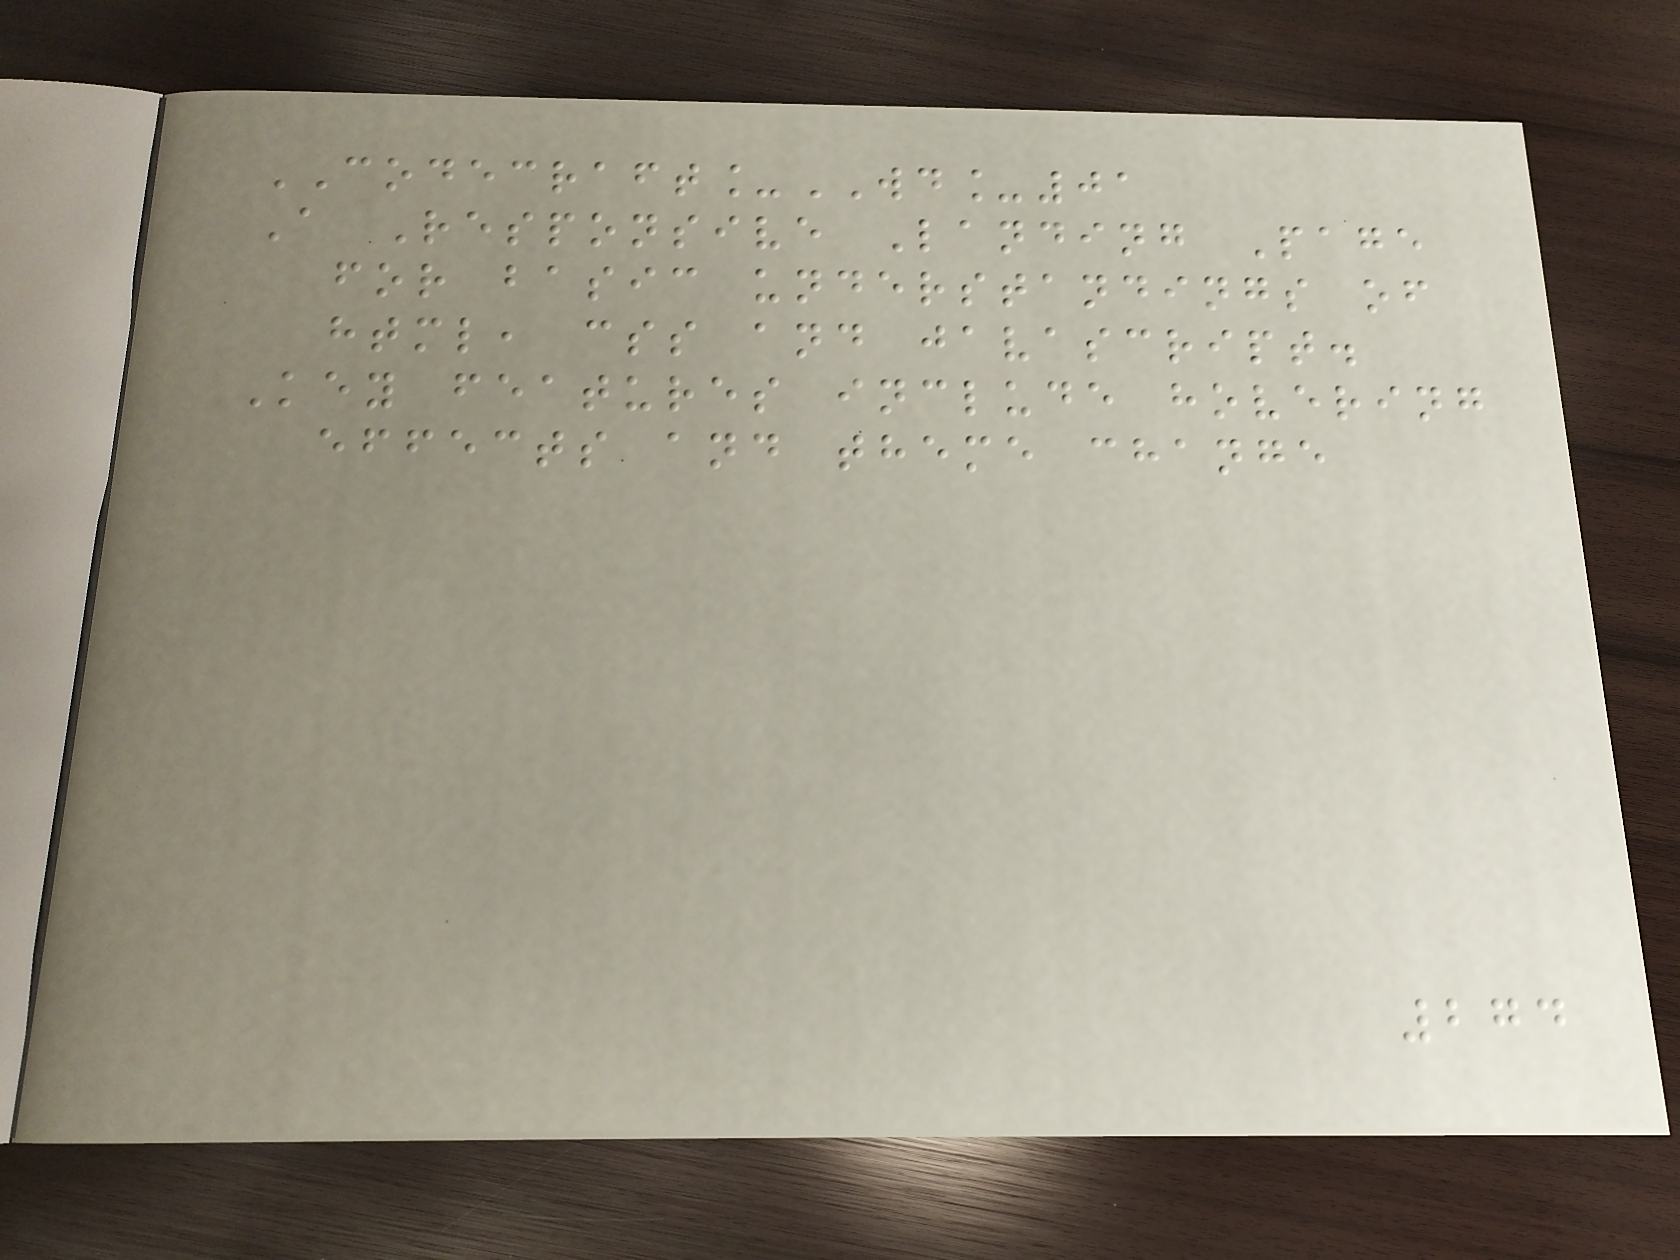CODECRAFT_WD_01
A Responsive Landing Page
for basic understandings of
html, css and javascript.
Key features include hovering
effects and theme change
274
